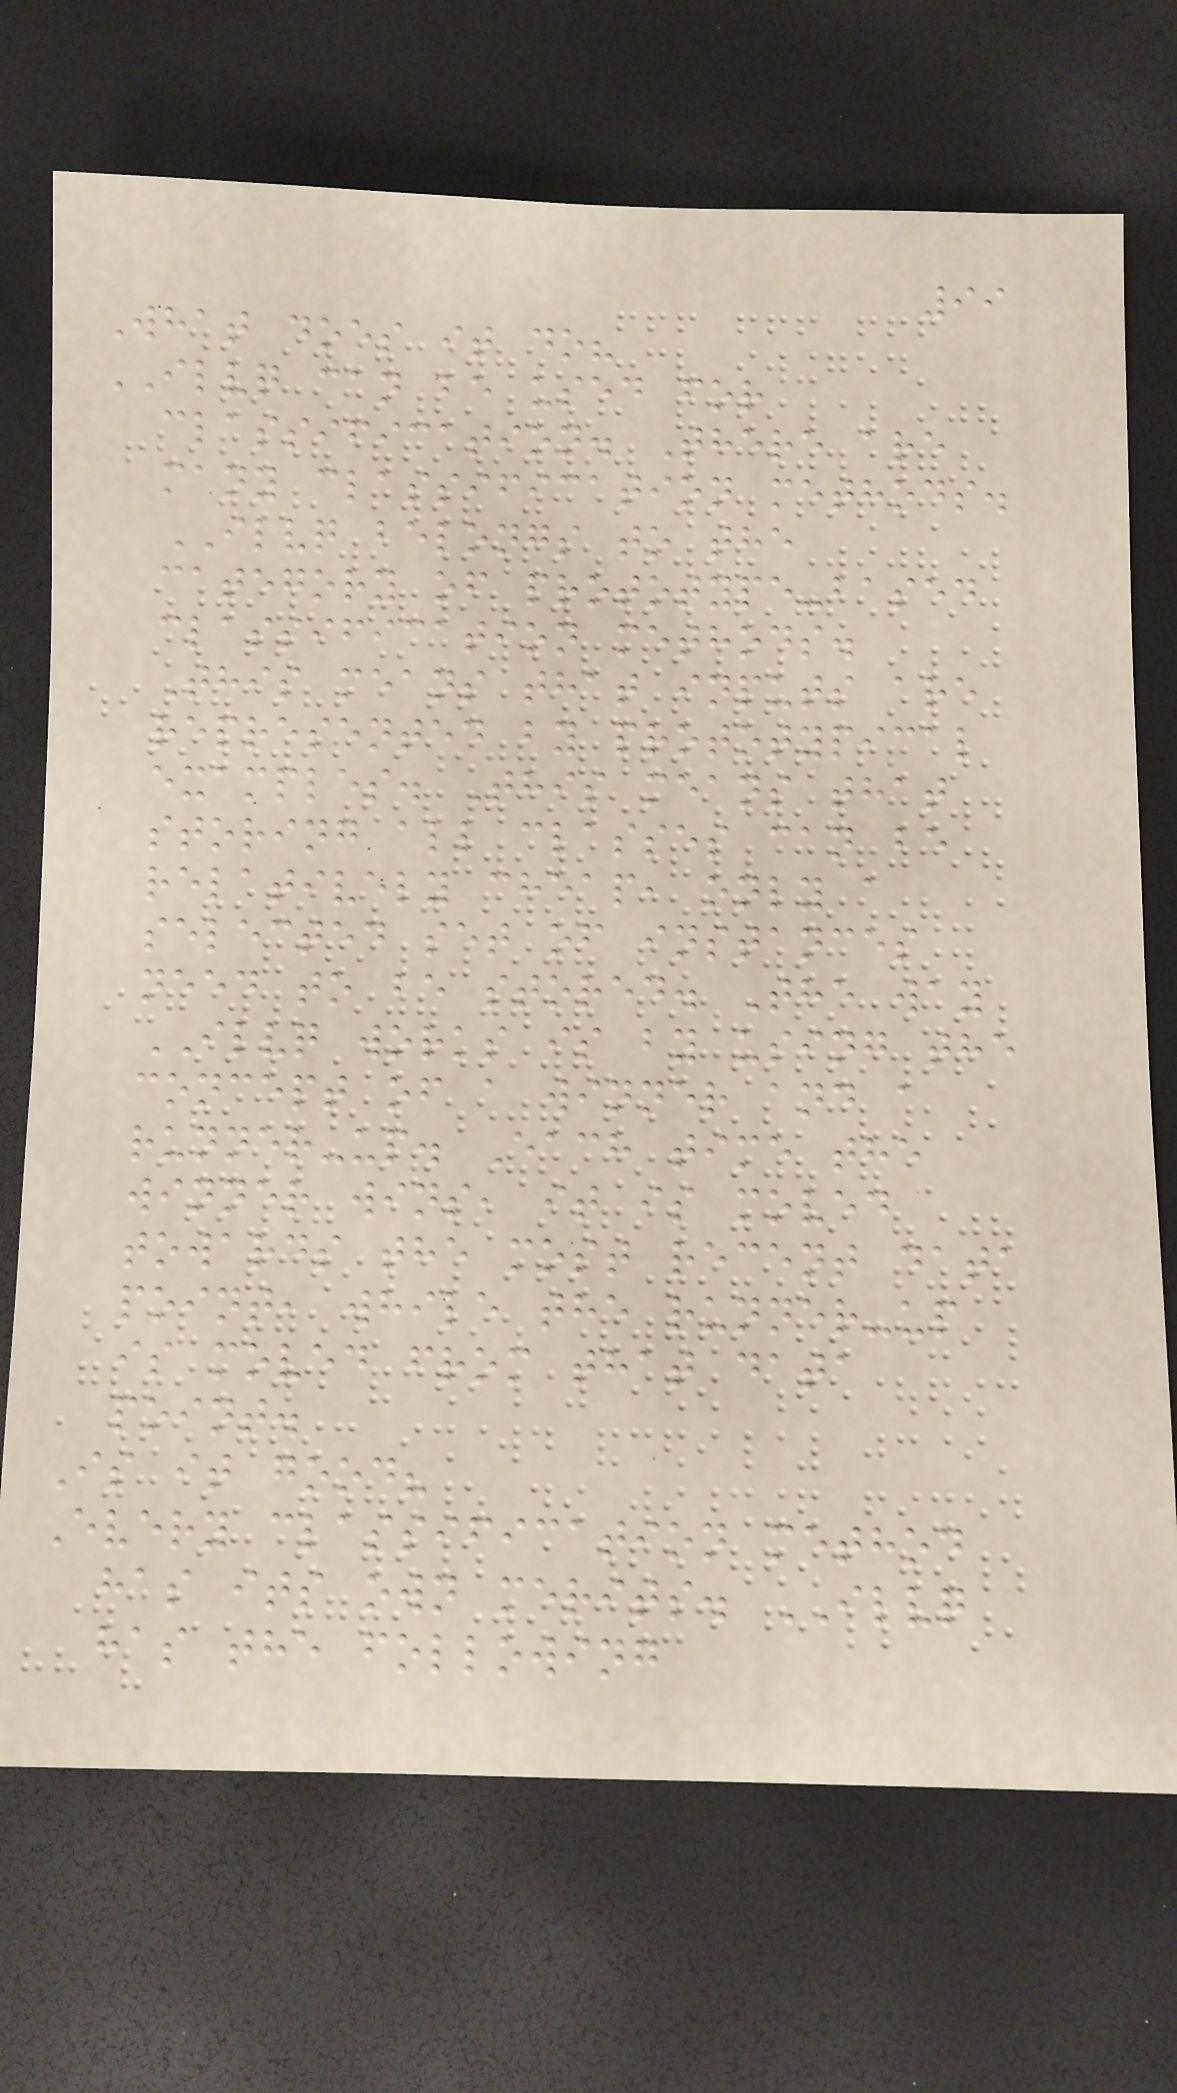99
What does it do?
ILVQ can be used for
classification. There are
many classification methods.
ILVQ belongs to the
category of prototype-based
classification methods.
This means that inputs are
represented by prototypical
examples. This means that
storing all classes can be
relatively cheap, only a
selected set of instances
need to be stored. The way
ILVQ works is by using the
concept of a winner and a
runner-up. Each time the
winner wins, it is moved
towards the most recent data
point, while the runner-up
is moved from that data
point.
Is it good?
Every classification method
has its own merits. ILVQ
has the following
